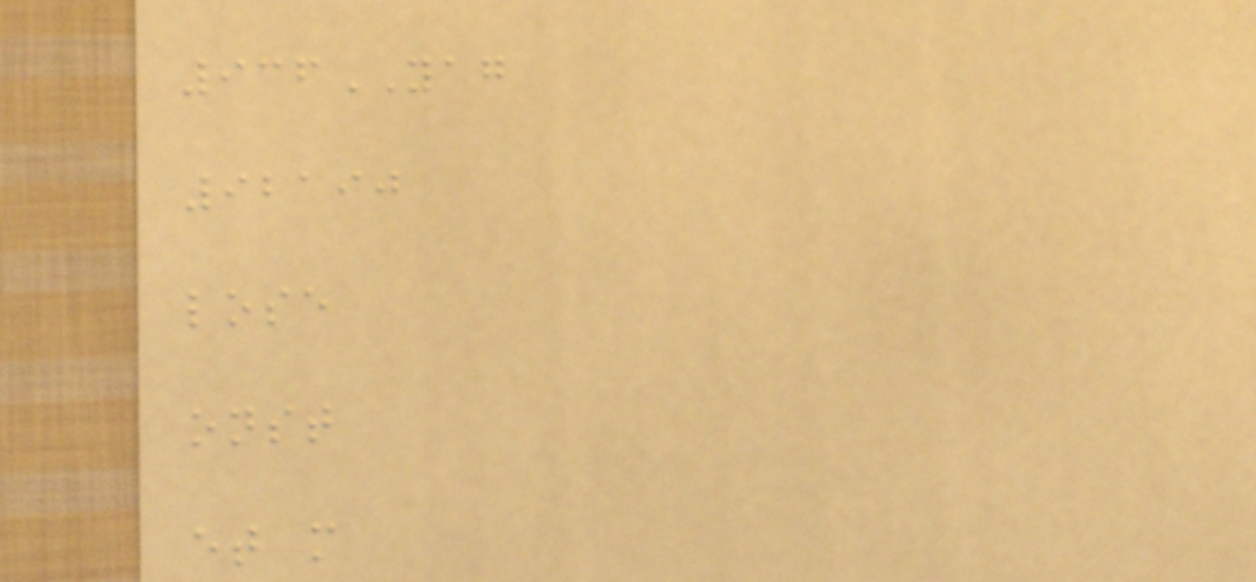936YAG
92190
lose
onst
et m
